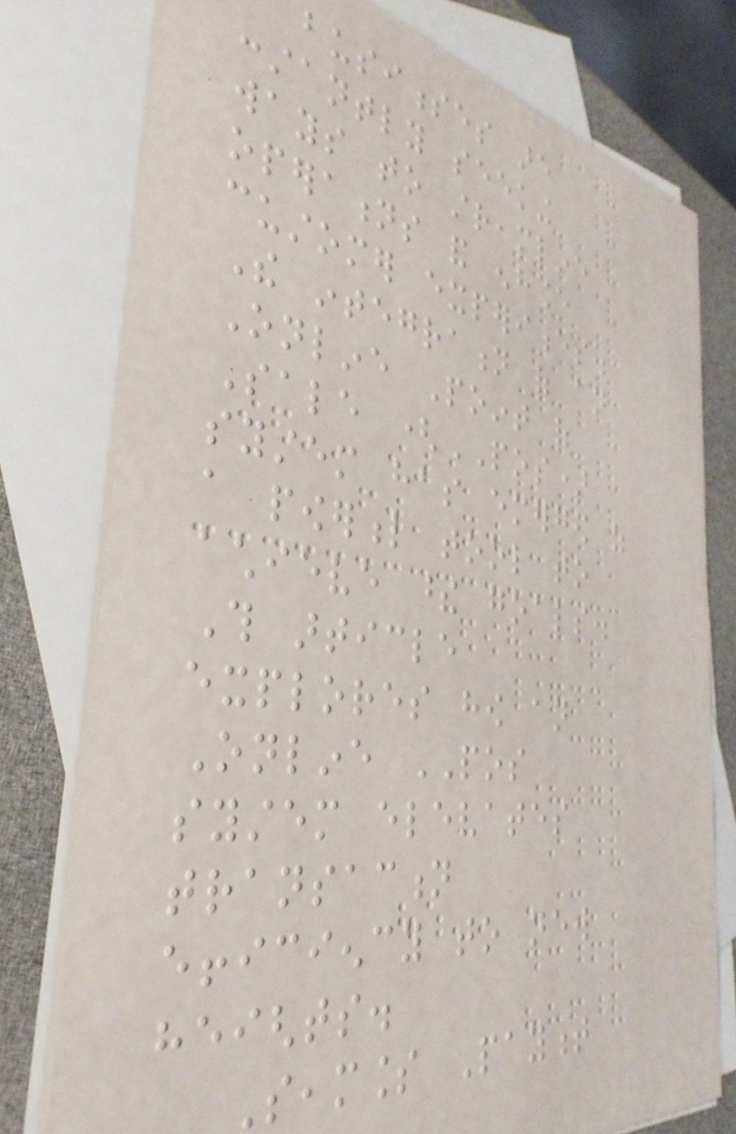businesses are
constantly seeking
ways to streamline
operations and enhance
customer experiences.
The integration of an
Online Point of
Sale (POS)
system has emerged as
a powerful tool to
achieve these goals.
This article
explores how an
Online POS
system elevates
transaction
efficiency to new
heights.
Seamless Payment
